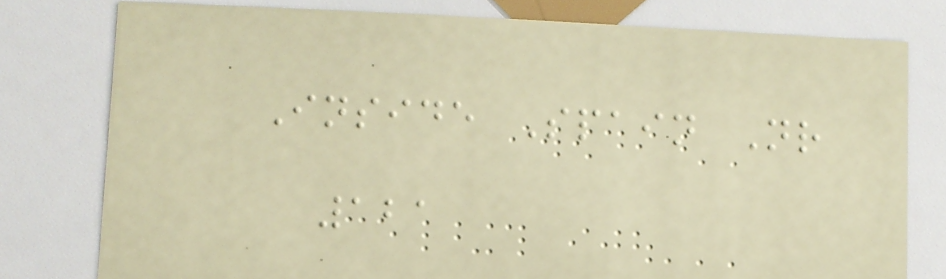Inside Spain Nr
121
